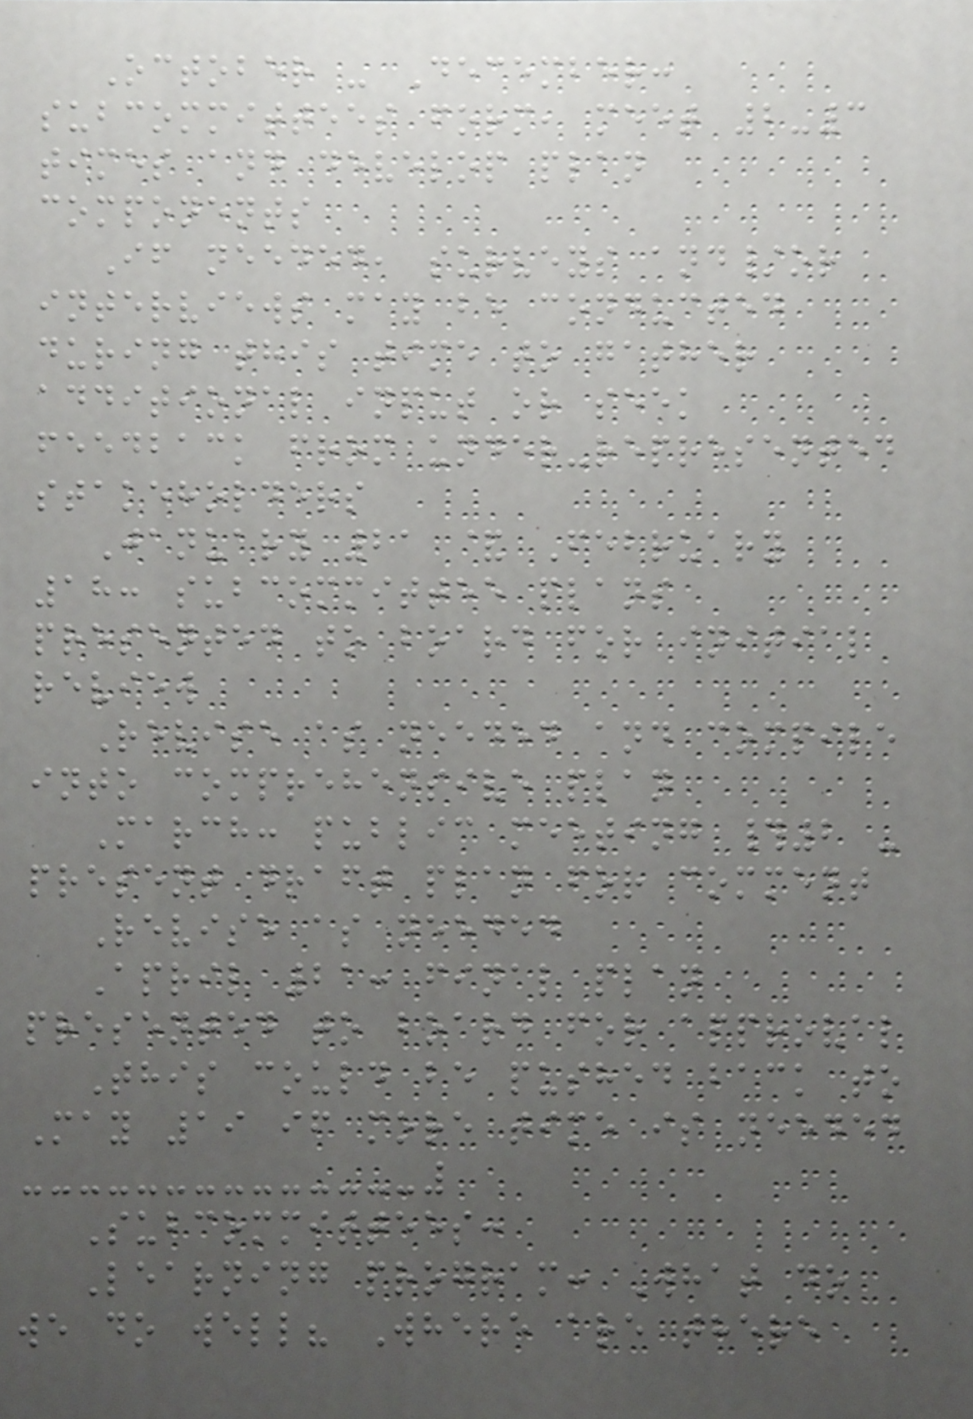October - December:
subcommittees form, meet 2-3
times and develop plan
components
If needed, surveys and/or
interviews may be conducted
during this time to gather
additional input or seek
feedback from under-represented
stakeholders
January 21 & February
18: subcommittee plans
presented to board for initial
review
Revise as needed and compile
into comprehensive plan
March: public meeting #2 -
present draft plan for comment
Revise as needed
April 21: final plan
presented to board for approval
This could be pushed back to
May 19 if more time is needed
Subcommittees:
Learning program: What do
we do well? Where are there
